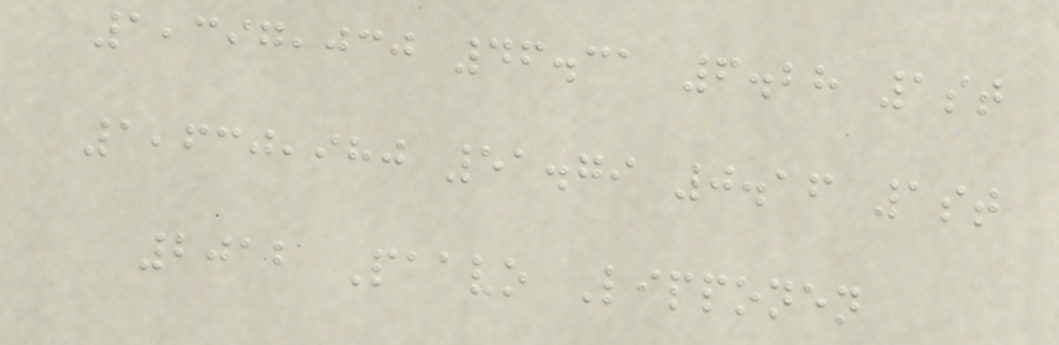1,397,030 46.31 6.28 1st
1,630,980 51.79 0.16 1st
2012 Paavo Lipponen
